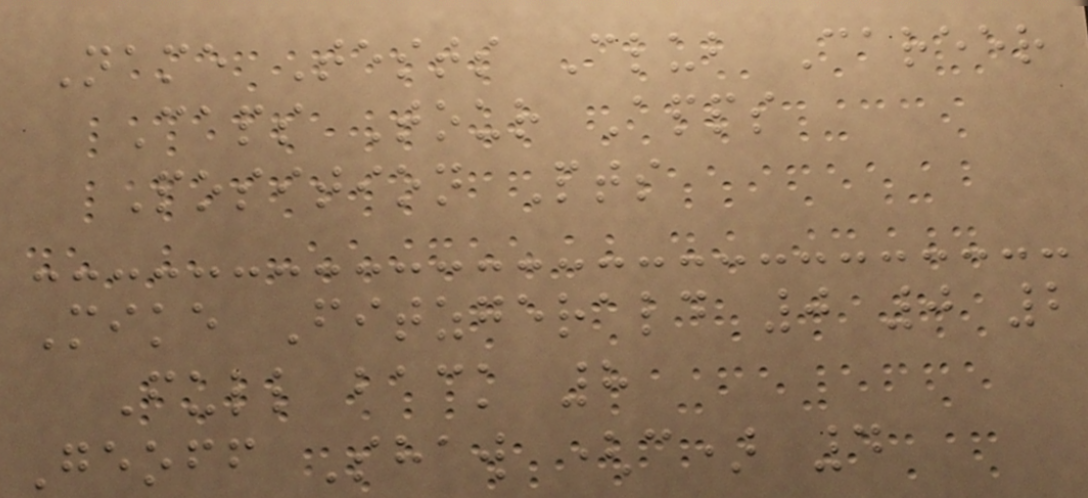Name Tests Club Career
Caps Tour Apps
Position Pts
Mike Fitzgerald 0 0 2
Full back 8
Geoff Shaw (c) 4
